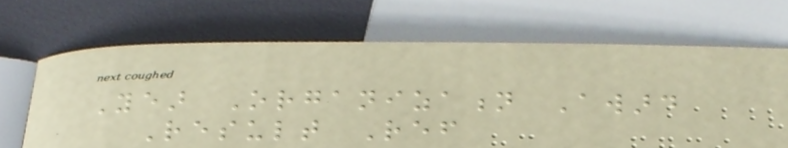Year Organization Award
Result Ref
